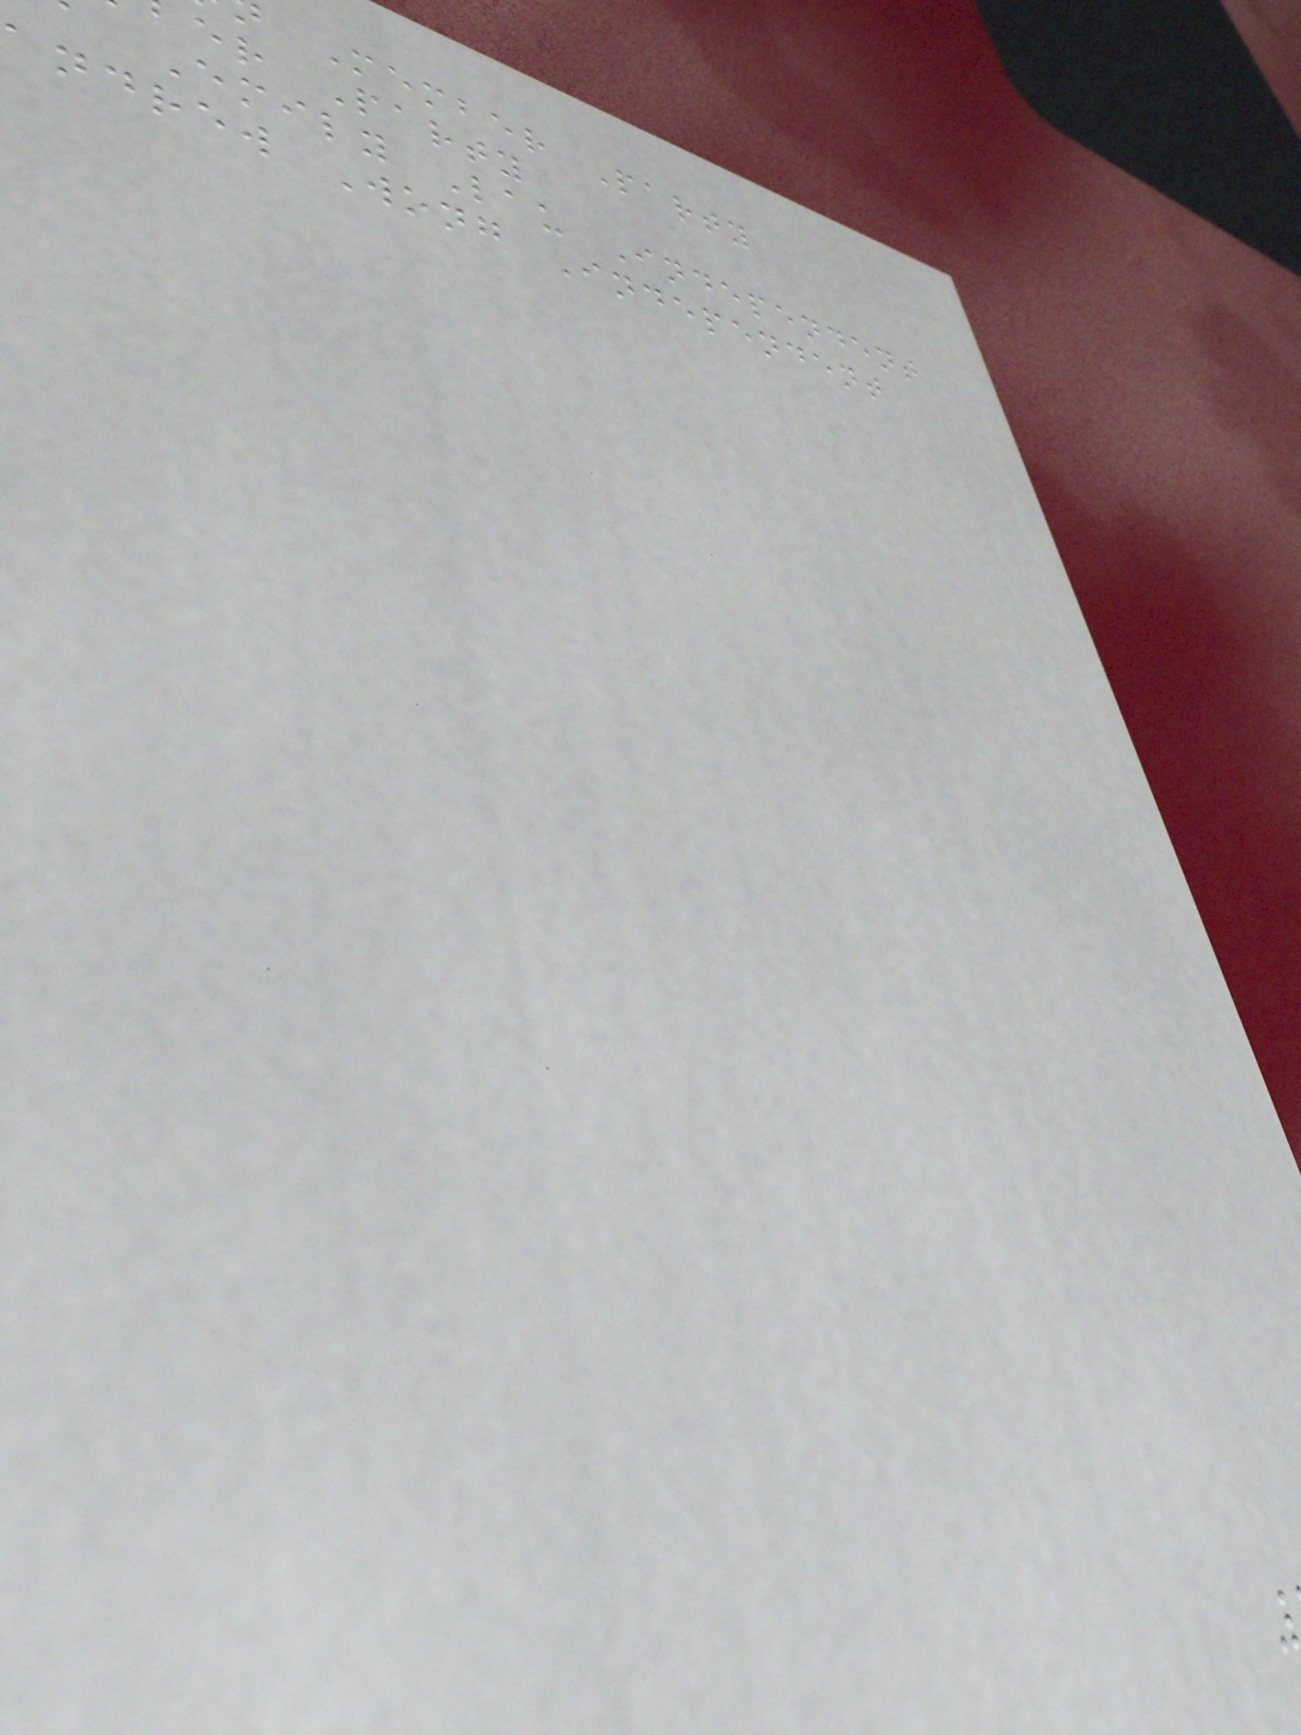Member Party
er Party
Emily Lau Independent
andrew Wong Independent
